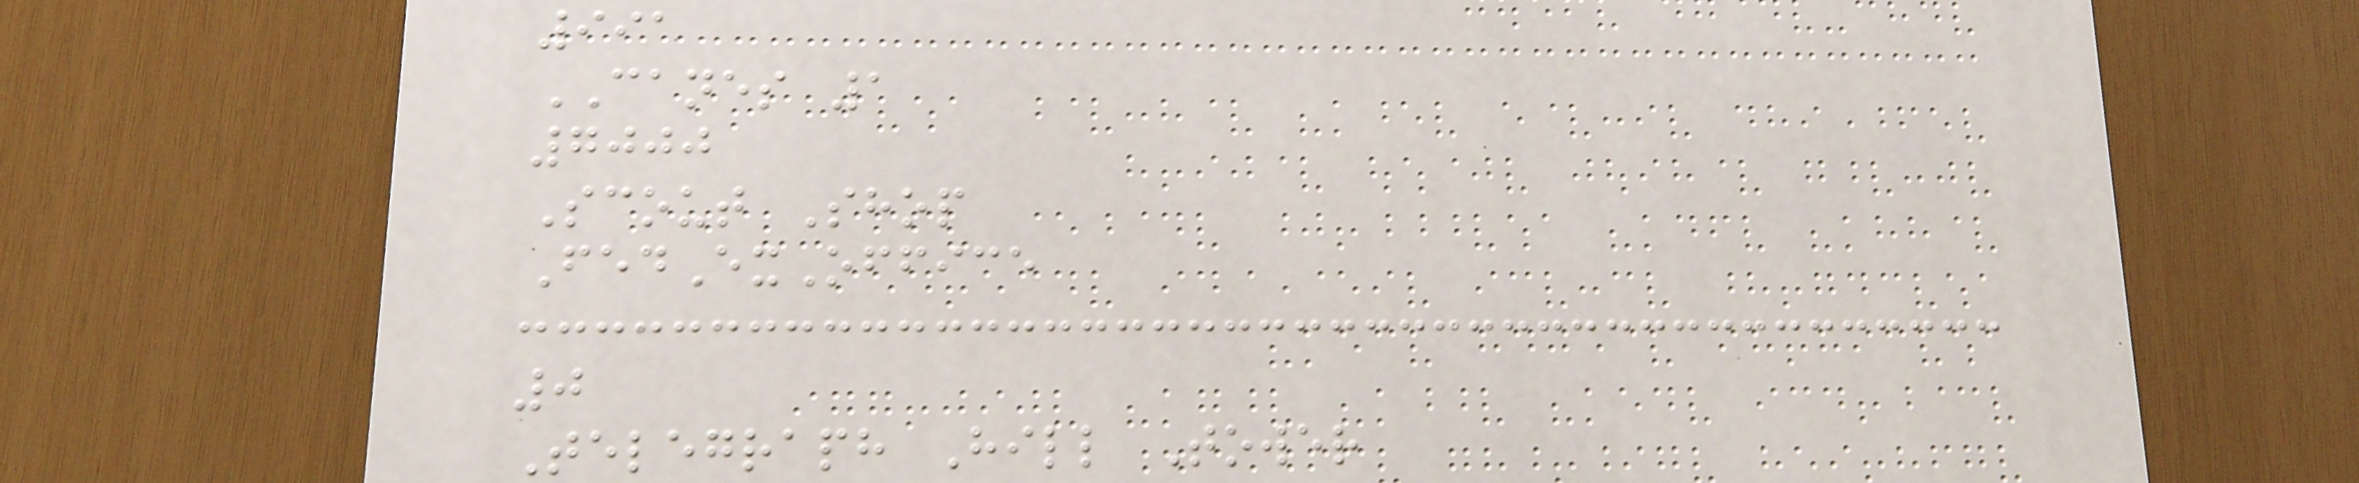991
CANES 1
7000
Scout Shop
FedExOffice
0
Telegraph Hill Tower
